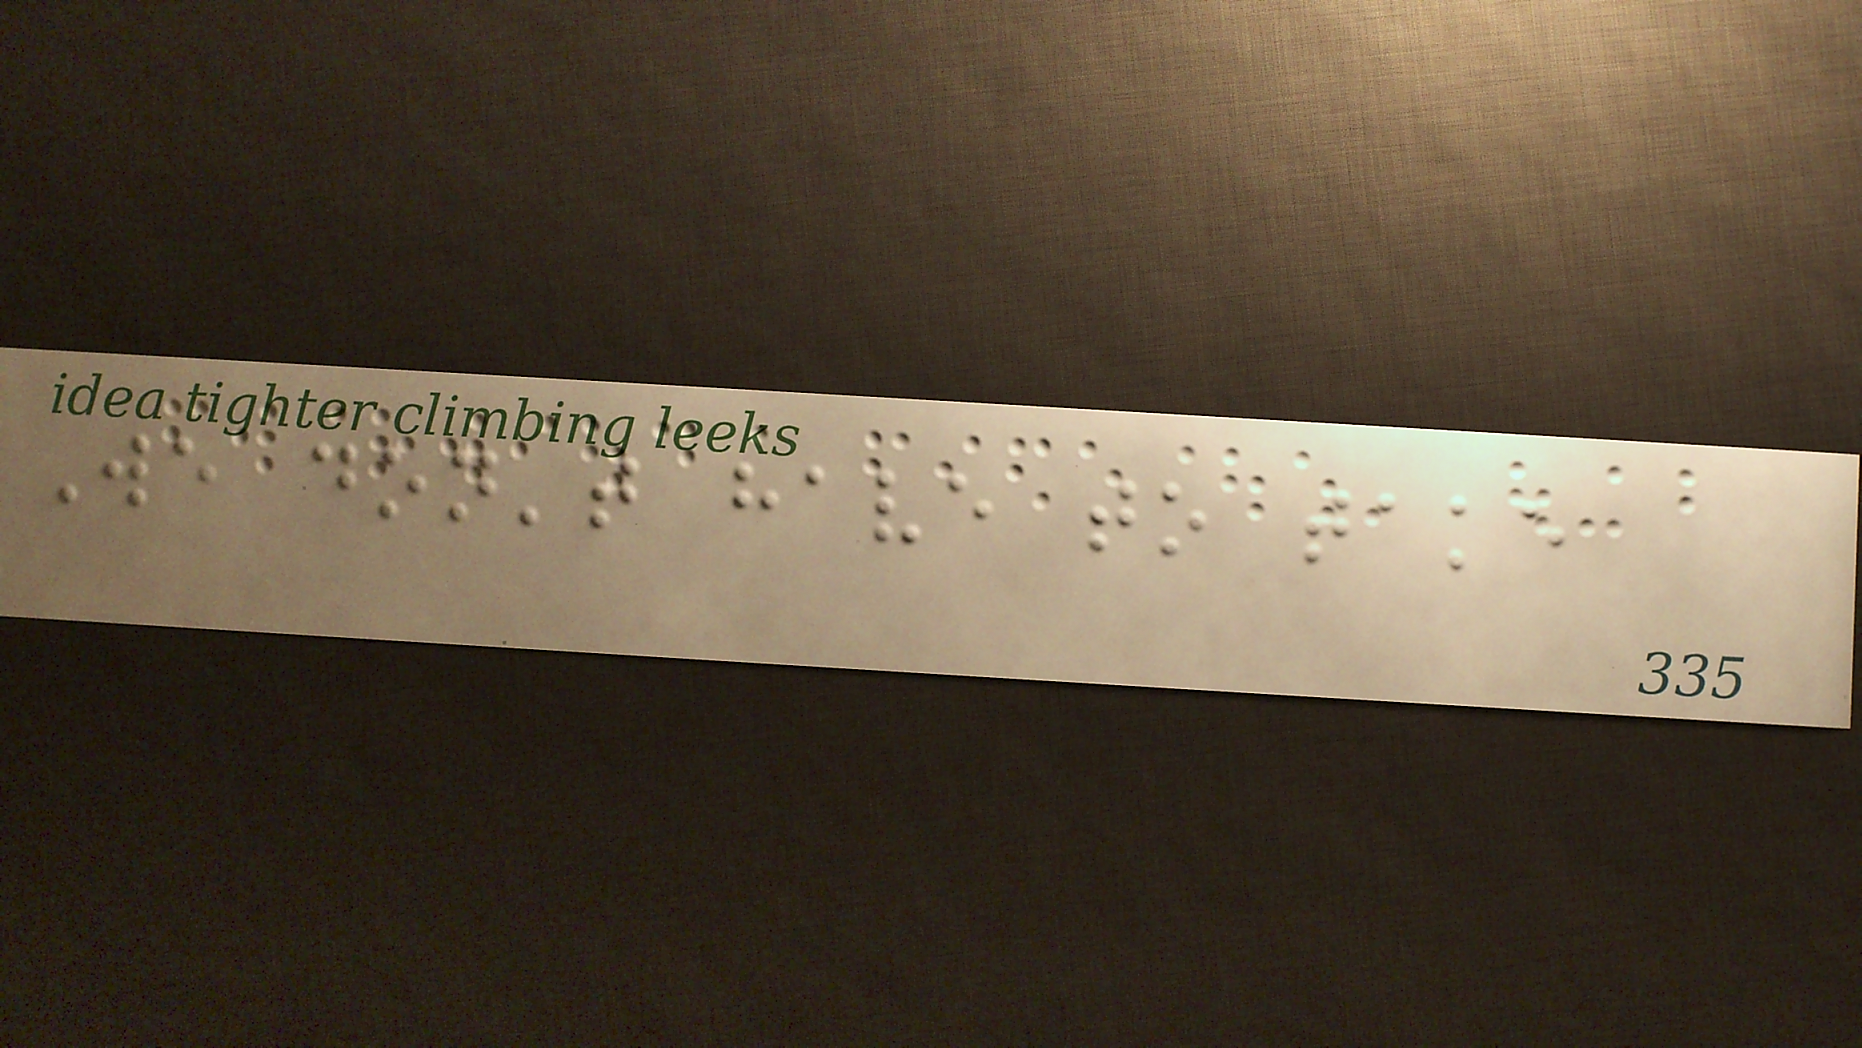We don't have to take
